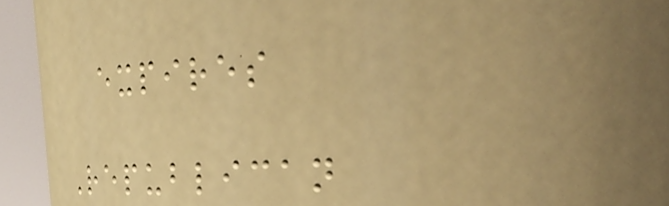expires
Republican
